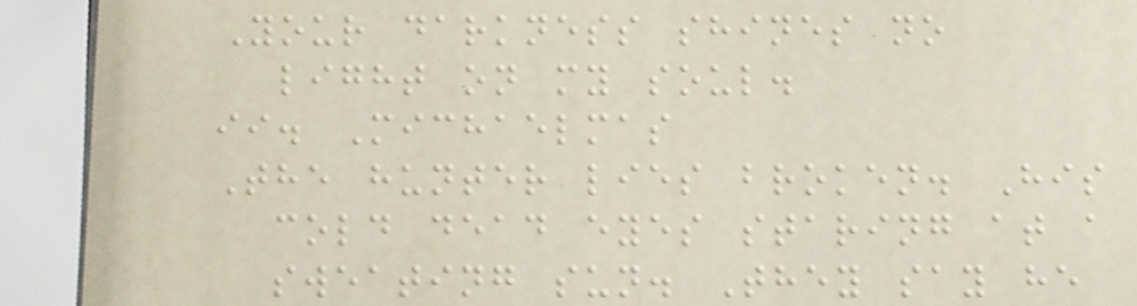Your darkness shines no
light on my soul.
ii. Michaelmas
The hunter lies broken. His
cold dead eyes staring at a
sweating sun. They say he
